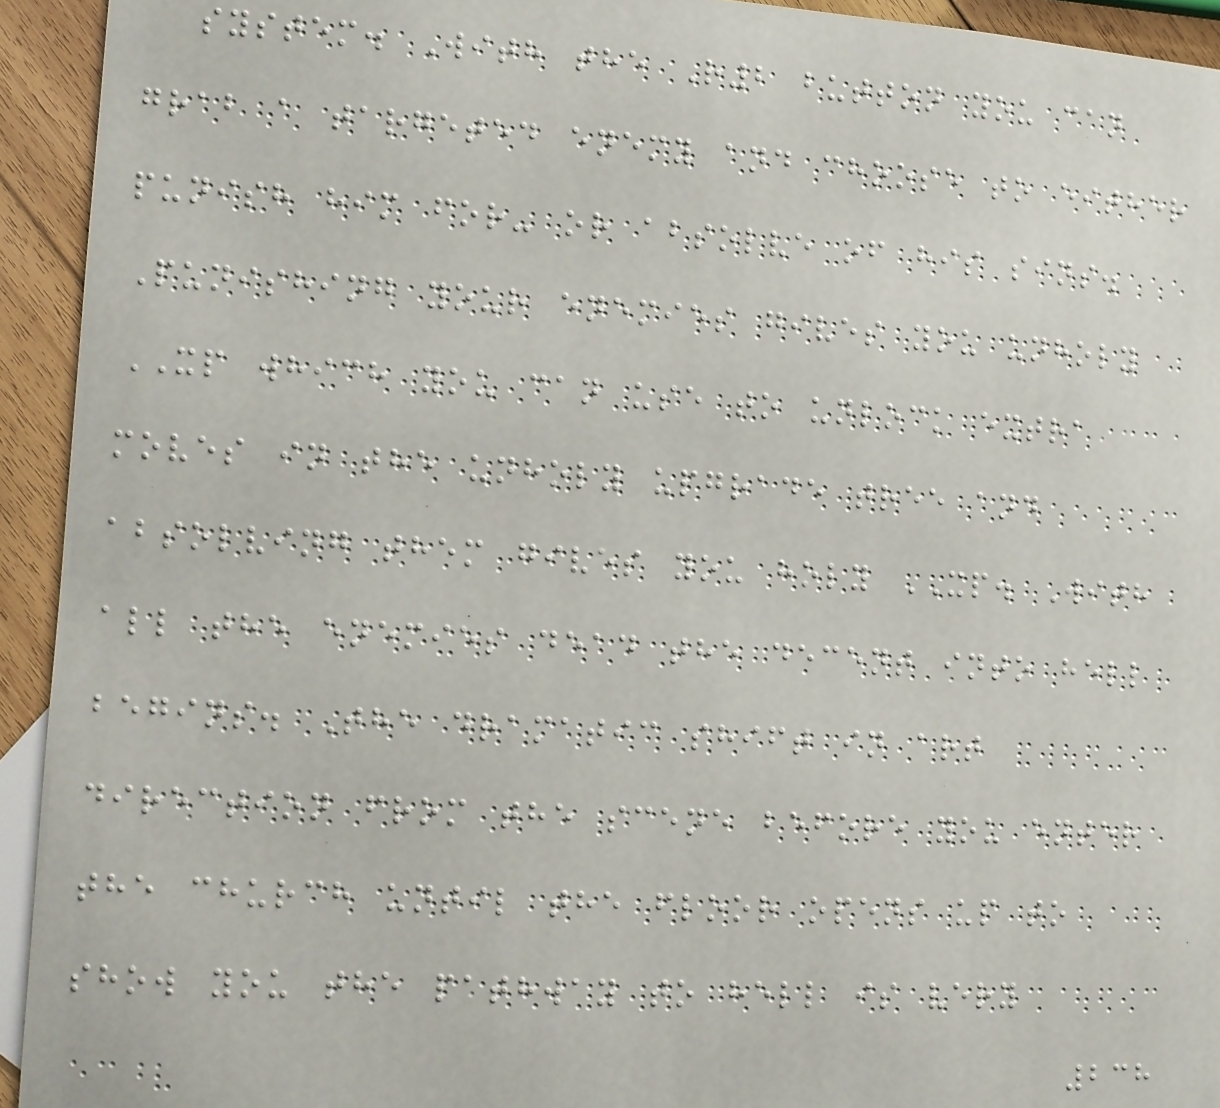system. With the R2 button you can
grab a targeted enemy and choose to either
punish him for- or absolve of his sins.
Punishing your enemies gives you unholy
XP which you can use to unlock extra
moves in the unholy upgrade tree and
absolving them gives you holy XP. With
all the enemies dead the decent into hell
begins. The dramatic shift in art
direction from the scene before you enter
the church until the floor opens up to
show you the pathway to hell is very
238
